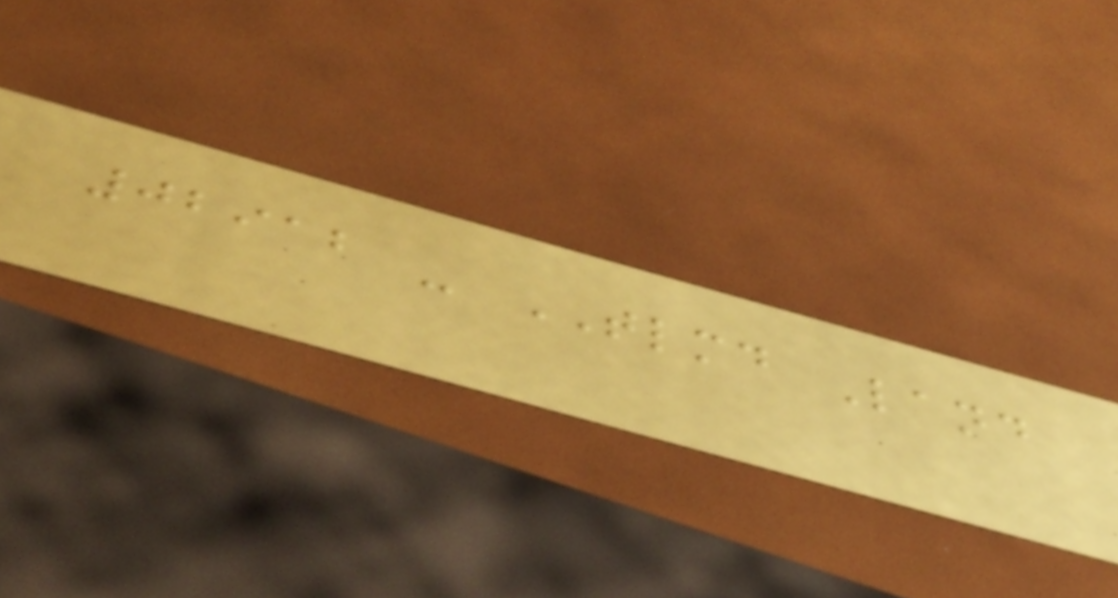02912 - TLMD Land
